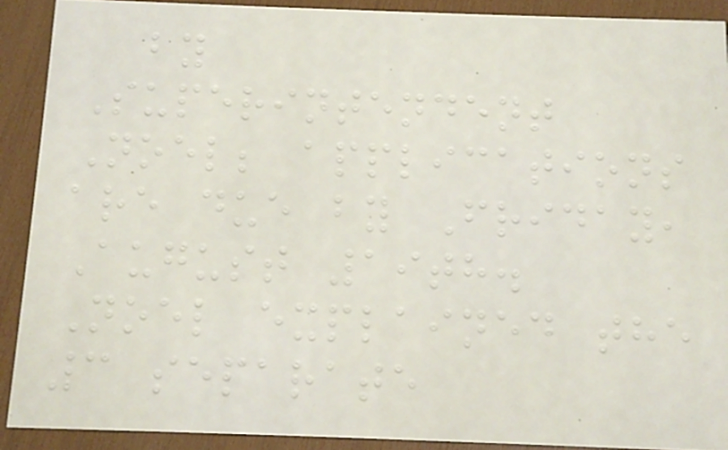by
Superintendent
Noel; applications
are due by Friday,
August 19th.
Noel explained the
3 separate
